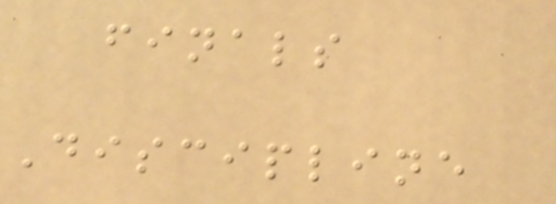finals
Discipline
